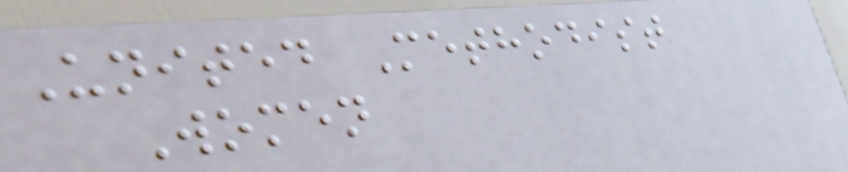United Methodist
Women
